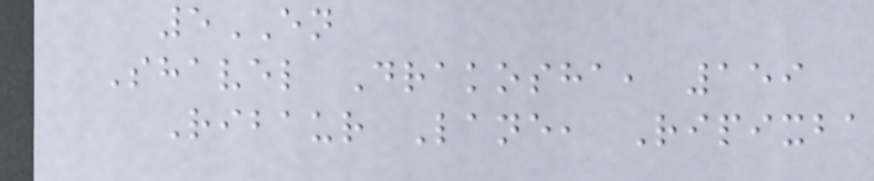5EN
Shavel Drakosha, 159
Ribaur Lane, Ripixba
